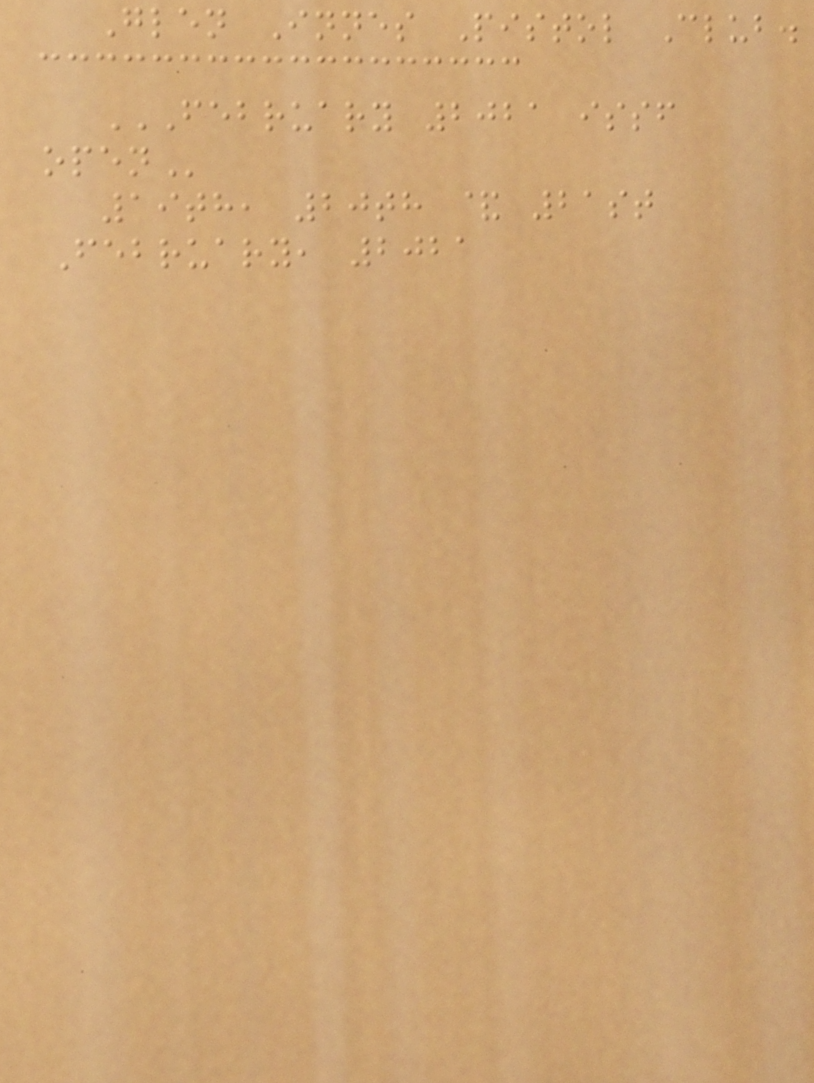Glen Innes Pistol Club.
FEBRUARY 2021 ISSF
OPEN
19th, 20th & 21st
February, 2021
